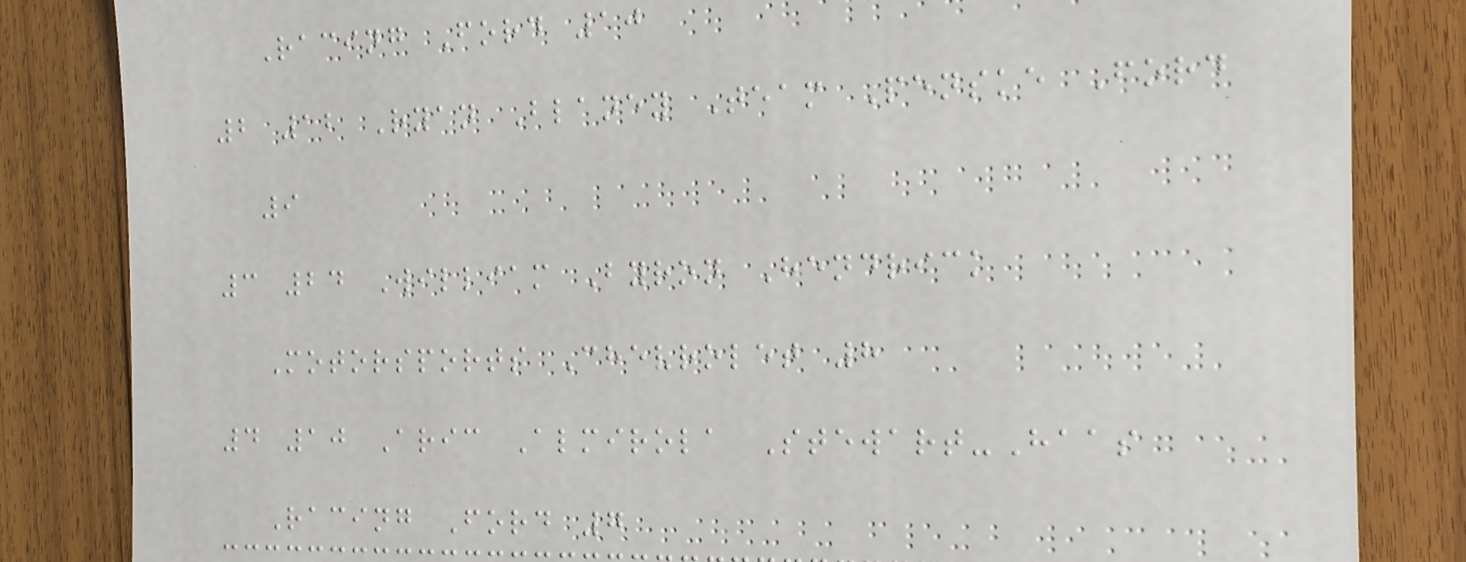Racing Ford 10
2 12 Ryan Blaney Team Penske Ford
9
3 24 William Byron Hendrick
Motorsports Chevrolet 8
4 10 Aric Almirola Stewart-Haas
Racing Ford 7
